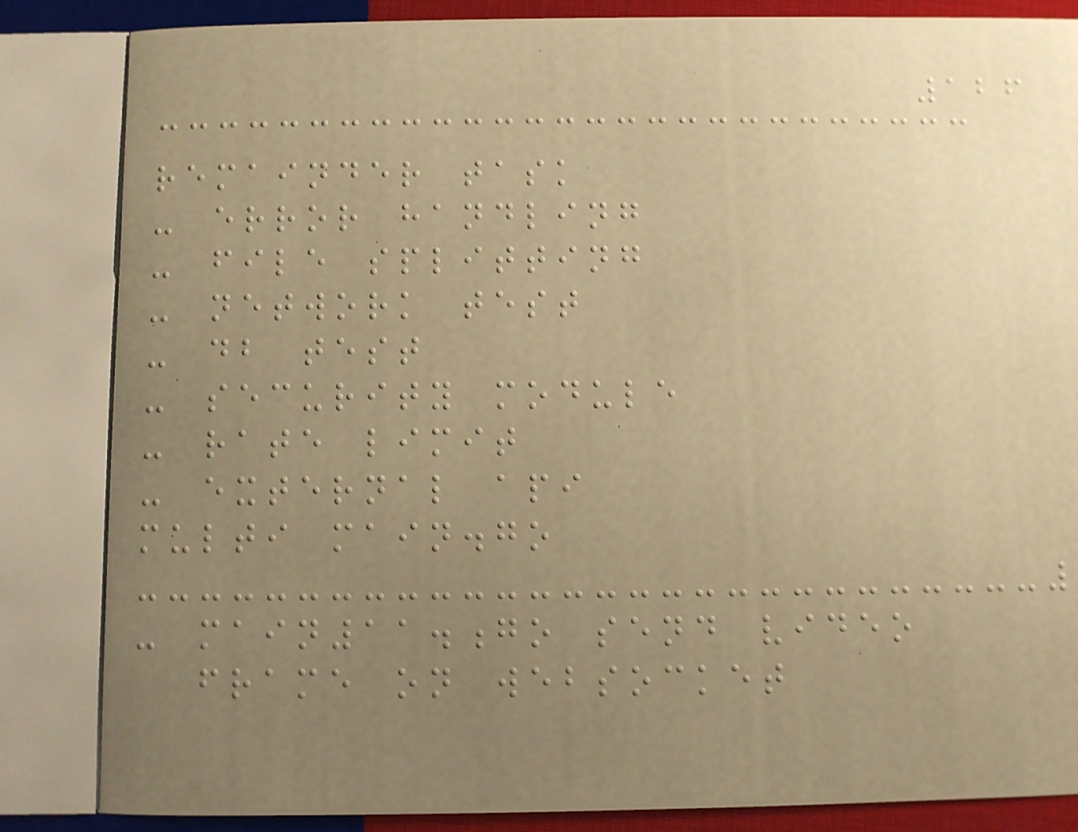126
remainder task
- error handling
- file splitting
- network test
- db test
- security module
- rate limit
- external api
multi main.go
- main11.go send video
frame on websocket
